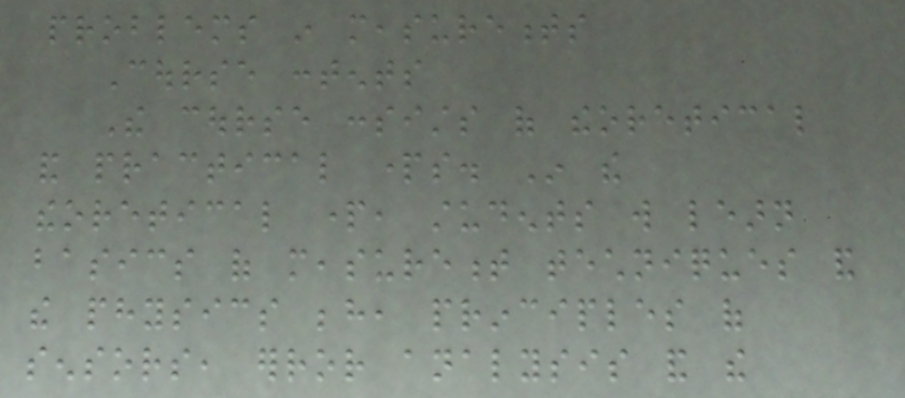problems in measurements
Course contents
The course consists of theoretical
and practical parts. In the
theoretical part, students will learn
basics of measurement techniques and
the physics behind, principles of
sensors, error analysis and the
